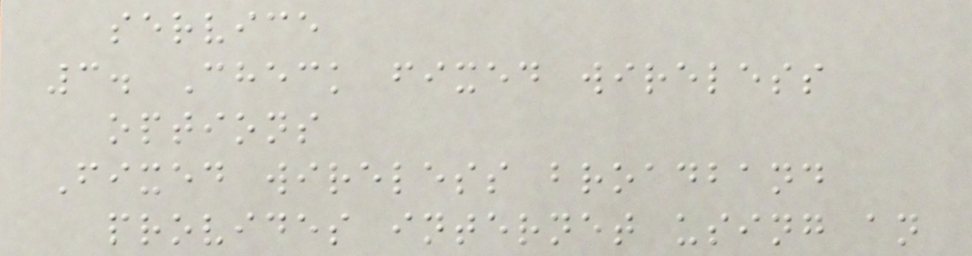service
3. Check fixed wireless
options
Fixed wireless broadband
provides internet using an
